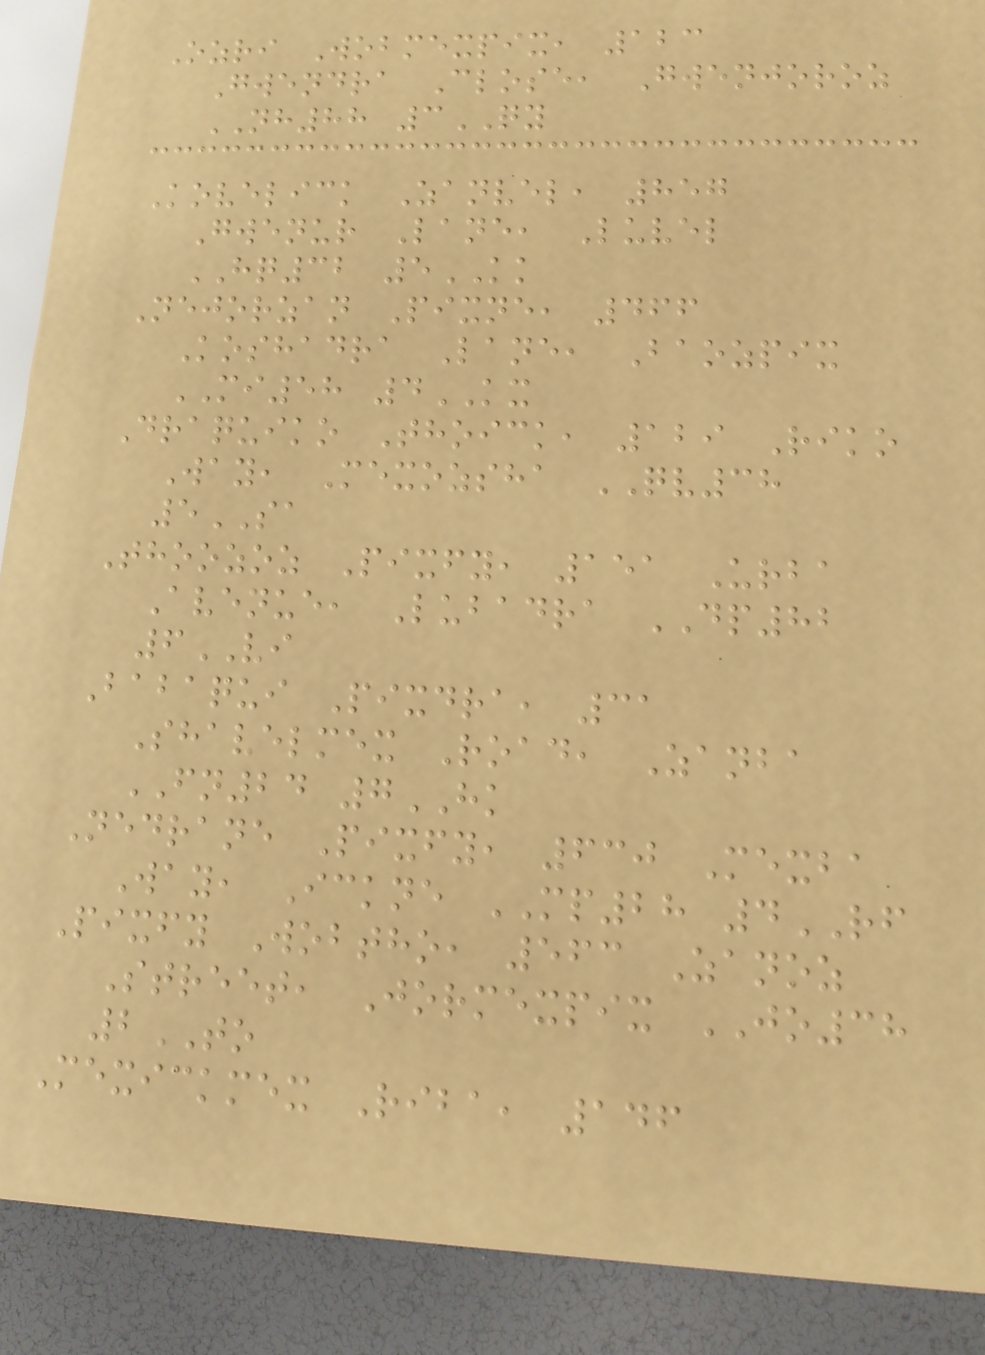Ozri Wobmexpix, 123
Gwendra Close, Gwenjoroz
NH88 3QY
Kovelick Zanvel, 857
Gwenur Lane, Luvel
HQ32 5KK
Nejorzan Pixne, 466
Koshadra Lane, Baozpix
MI58 4KX
Draquiko Thoick, 129 Riko
Way, Mexozsha QV38
5SA
Thoozoz Pixfy, 151 Urba
Avenue, Lubadra DP82
6VI
Babaqui Pixdra, 31
Shavelmex Road, Zanba
FN24 7HK
Nedrane Pixfy, 630 Mexba
Way, Ickne MP28 4RF
Pixfy Wobtho, 563 Zanoz
Street, Jormexpix JO38
2TO
Mexickmex Riba, 146
